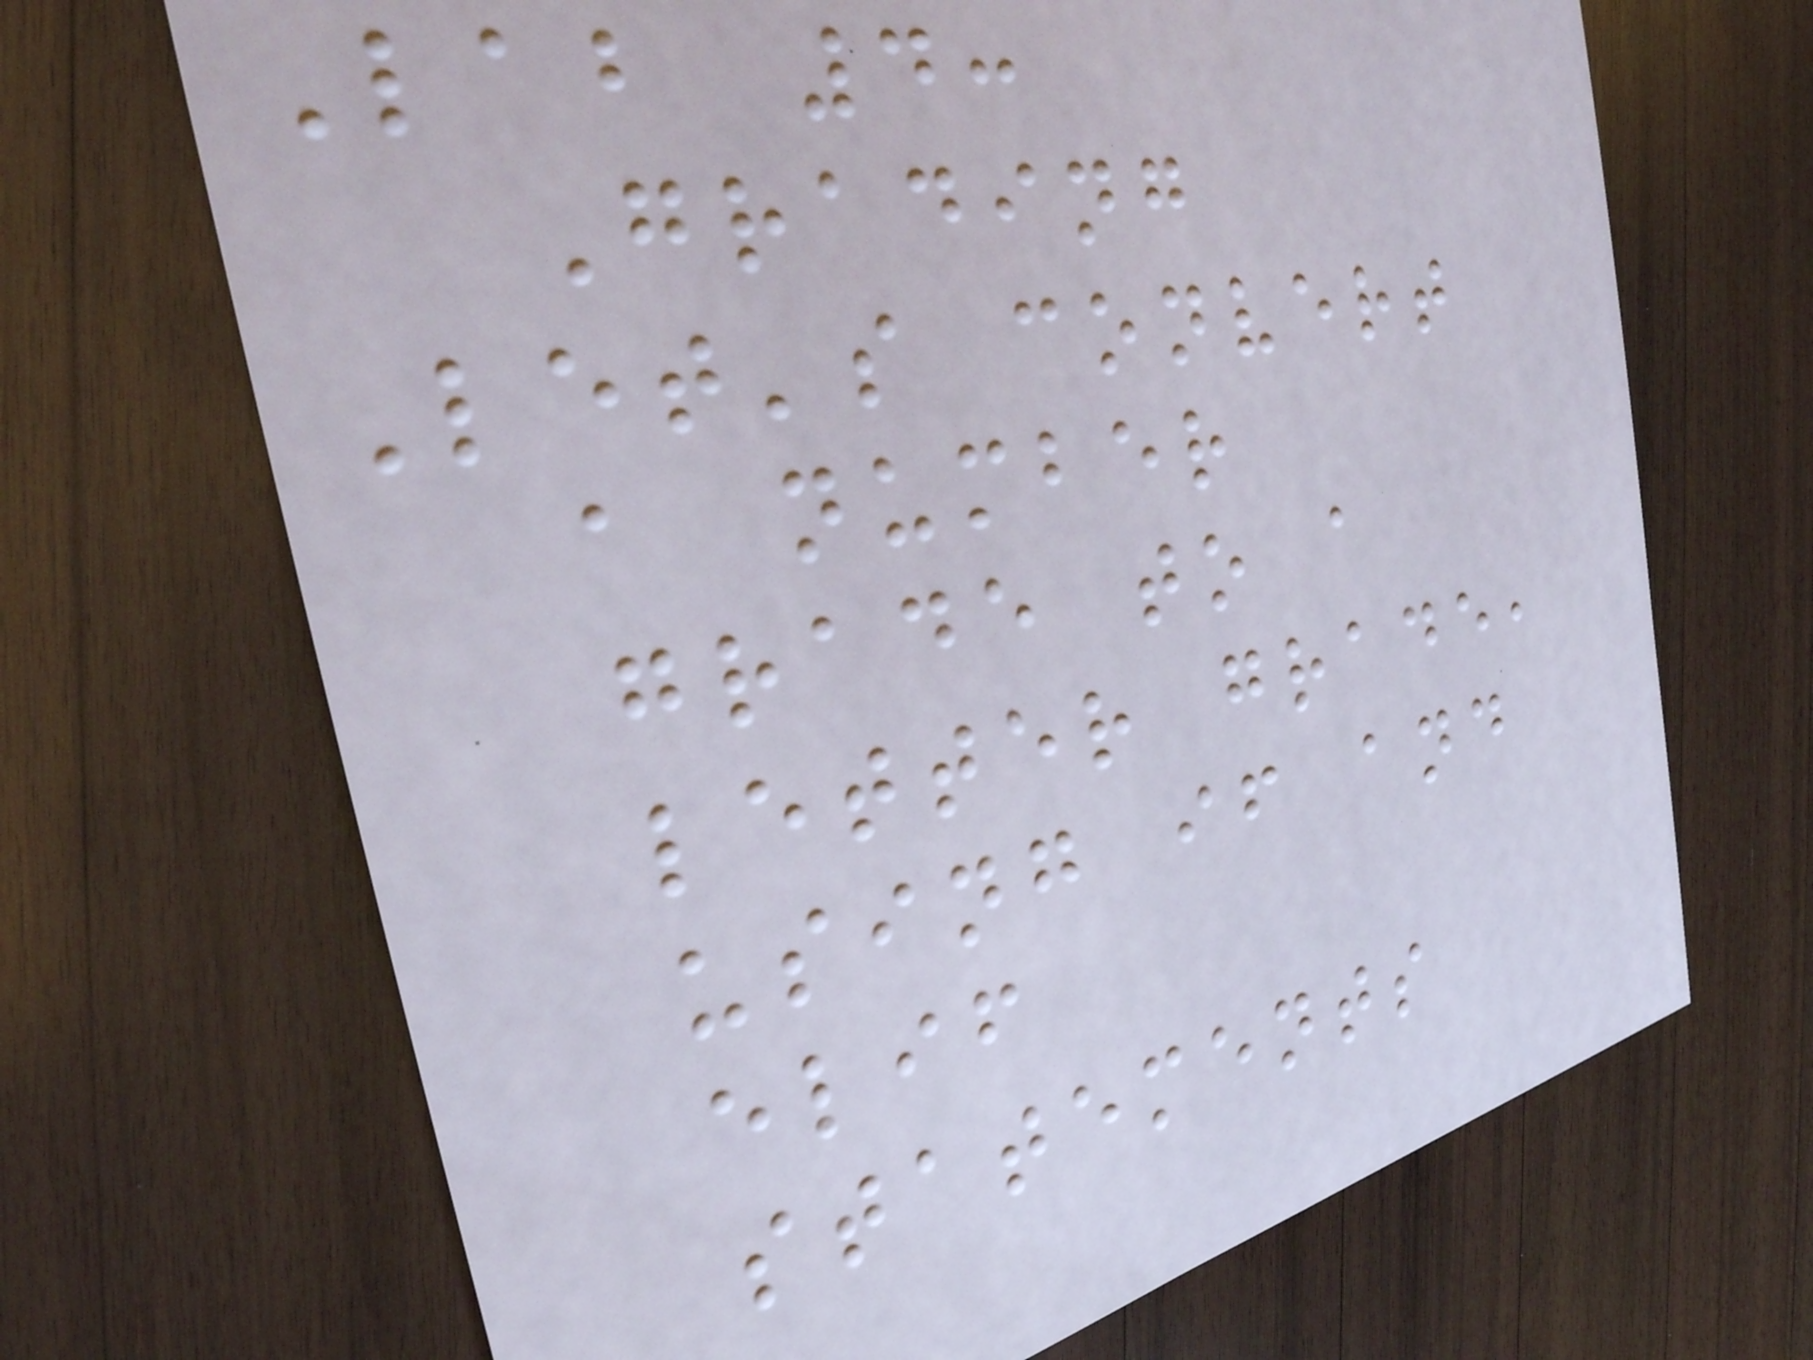Lab 4:
Grading
Let's convert
a number
grade to a
letter grade,
using if and
elif
statements
